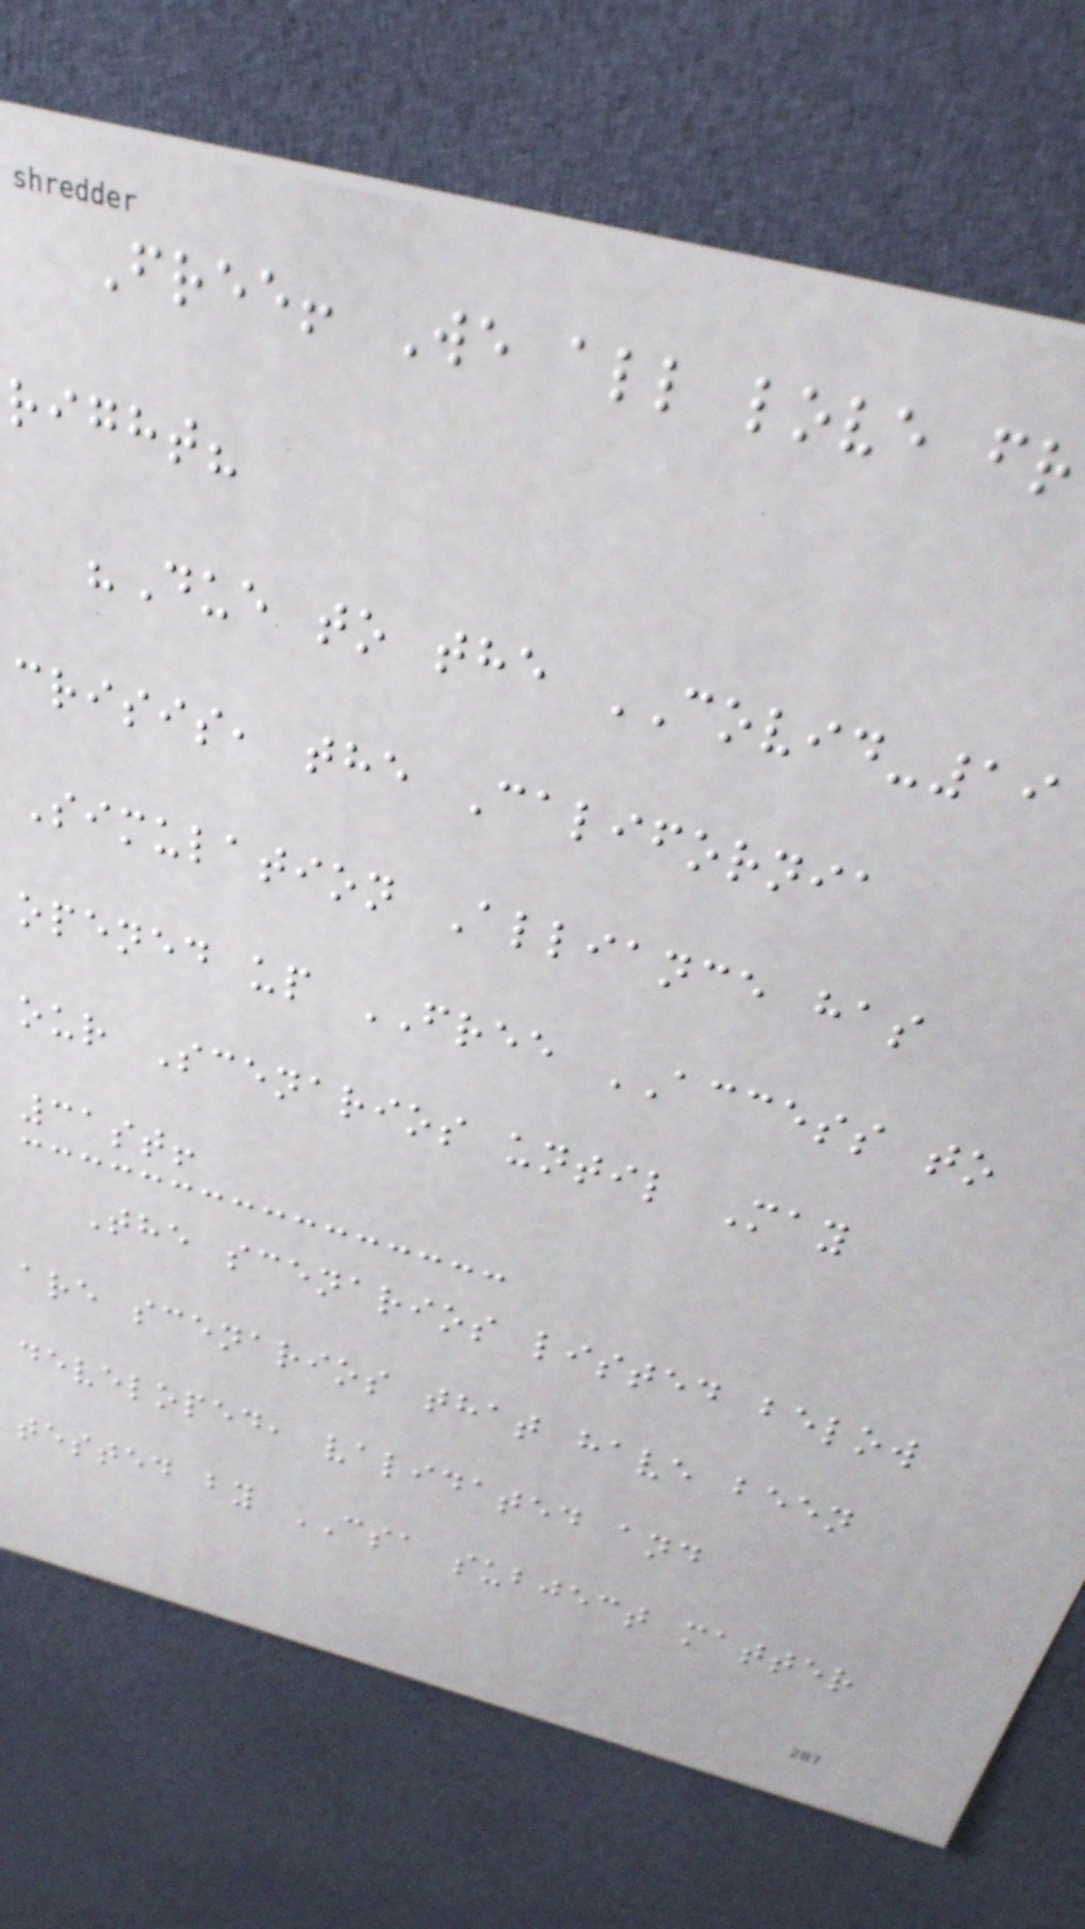Free! We all love fr
right?
"Due to the COVID-19
crisis, the California
Simulation Alliance has
opened up FREE ACCESS to
our Scenarios until May
31st!
The scenarios listed below
are scenarios that have been
developed, validated and
tested by CSA subject matter
